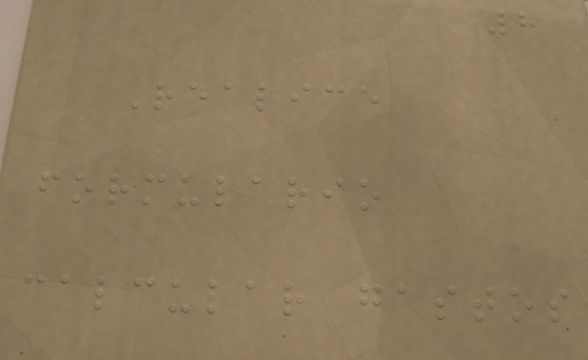8
Realice
formulario
calcular gastos
